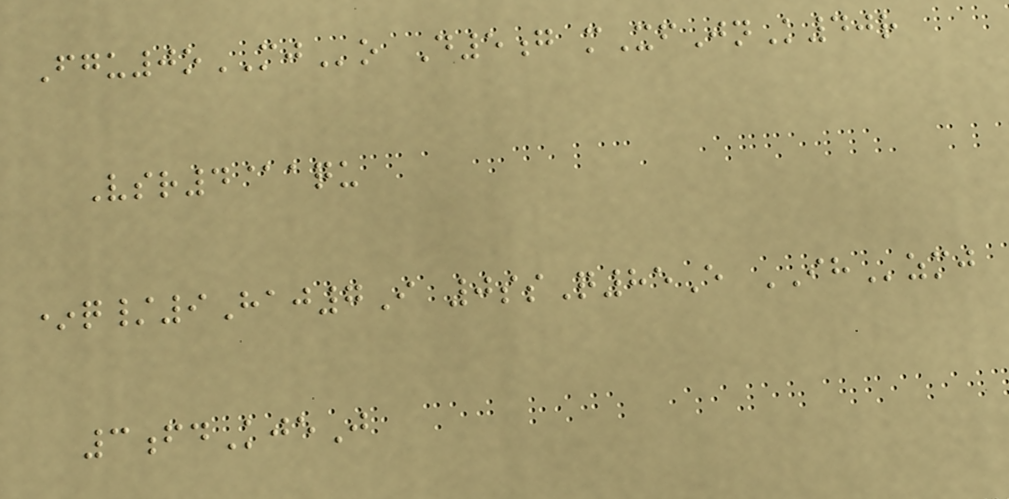Fgu0oMJo D5g mXfJnK40r
Vsr4@aqu
*q/9Haj7I 0ssQ85E IHzmj
3fdKjeJ
